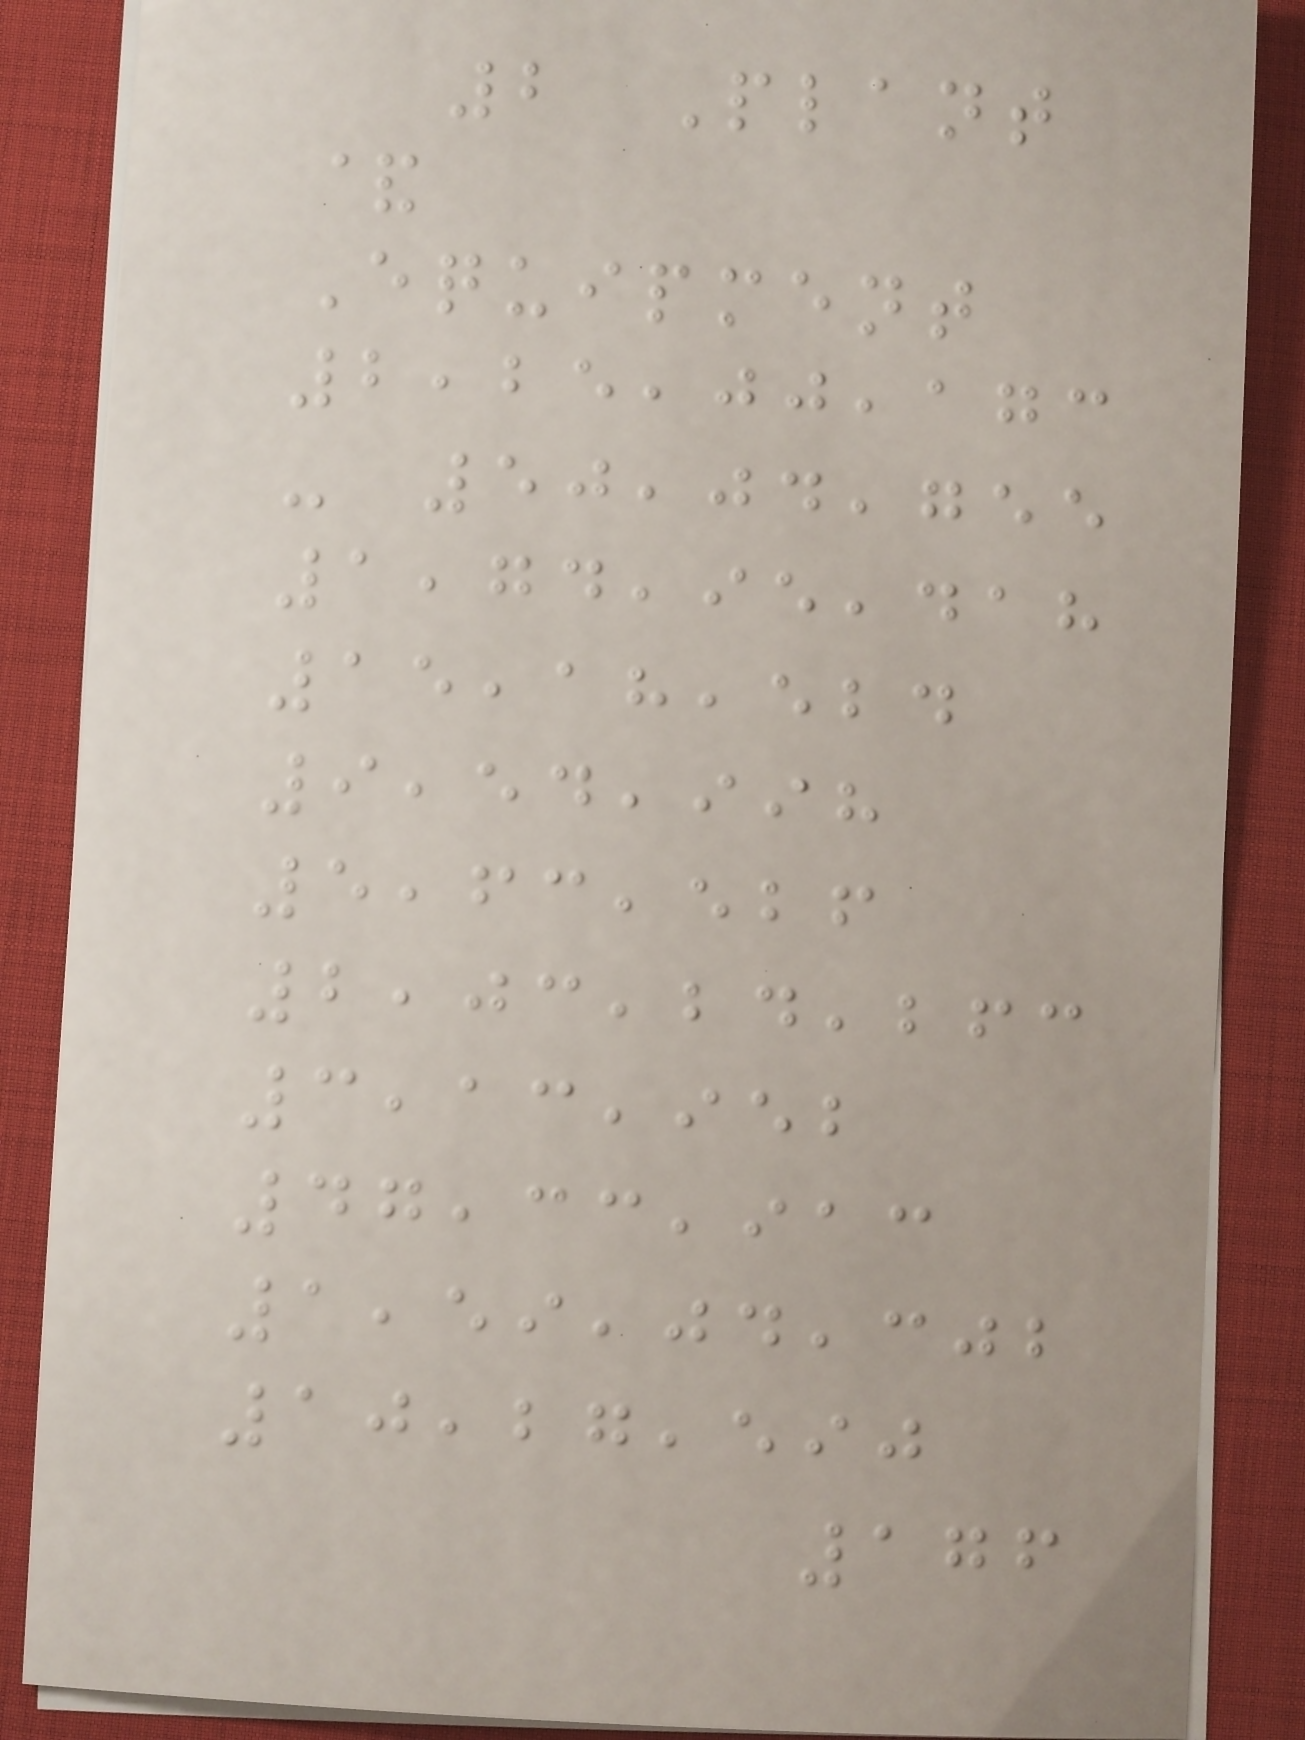2 Plant
&
Equipment
2,25,00,173
- 50,04,755
1,74,95,418
15,18,524
9,54,998
5,63,526
2,03,24,263
3,13,952
47,33,913
1,59,04,302
10,27,590
176
